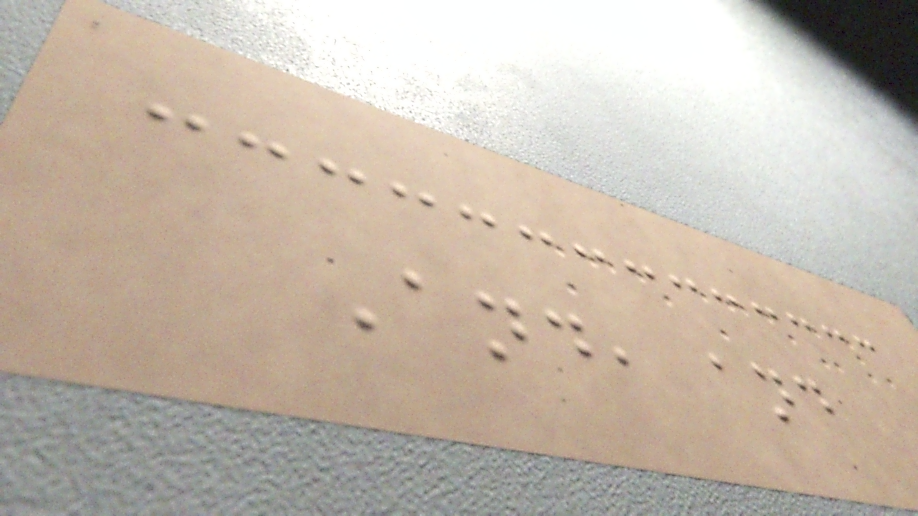And, and
